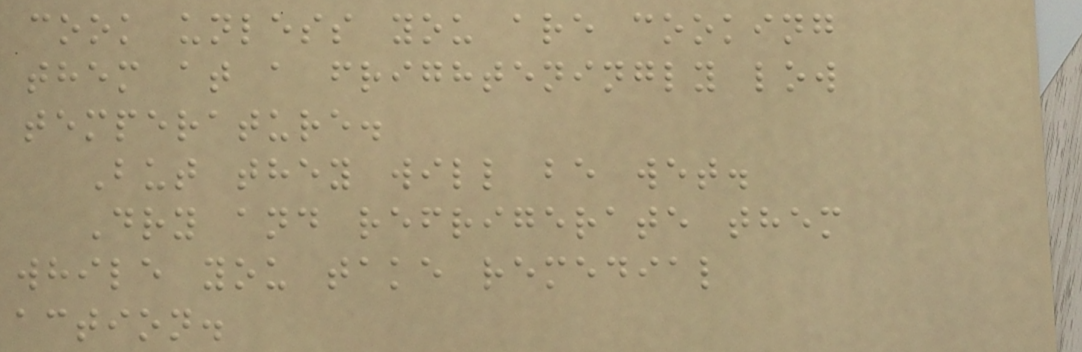cook unless you are cooking
them at a frighteningly low
temperature.
But they will be wet.
Dry and refrigerate them
while you take remedial
action.
